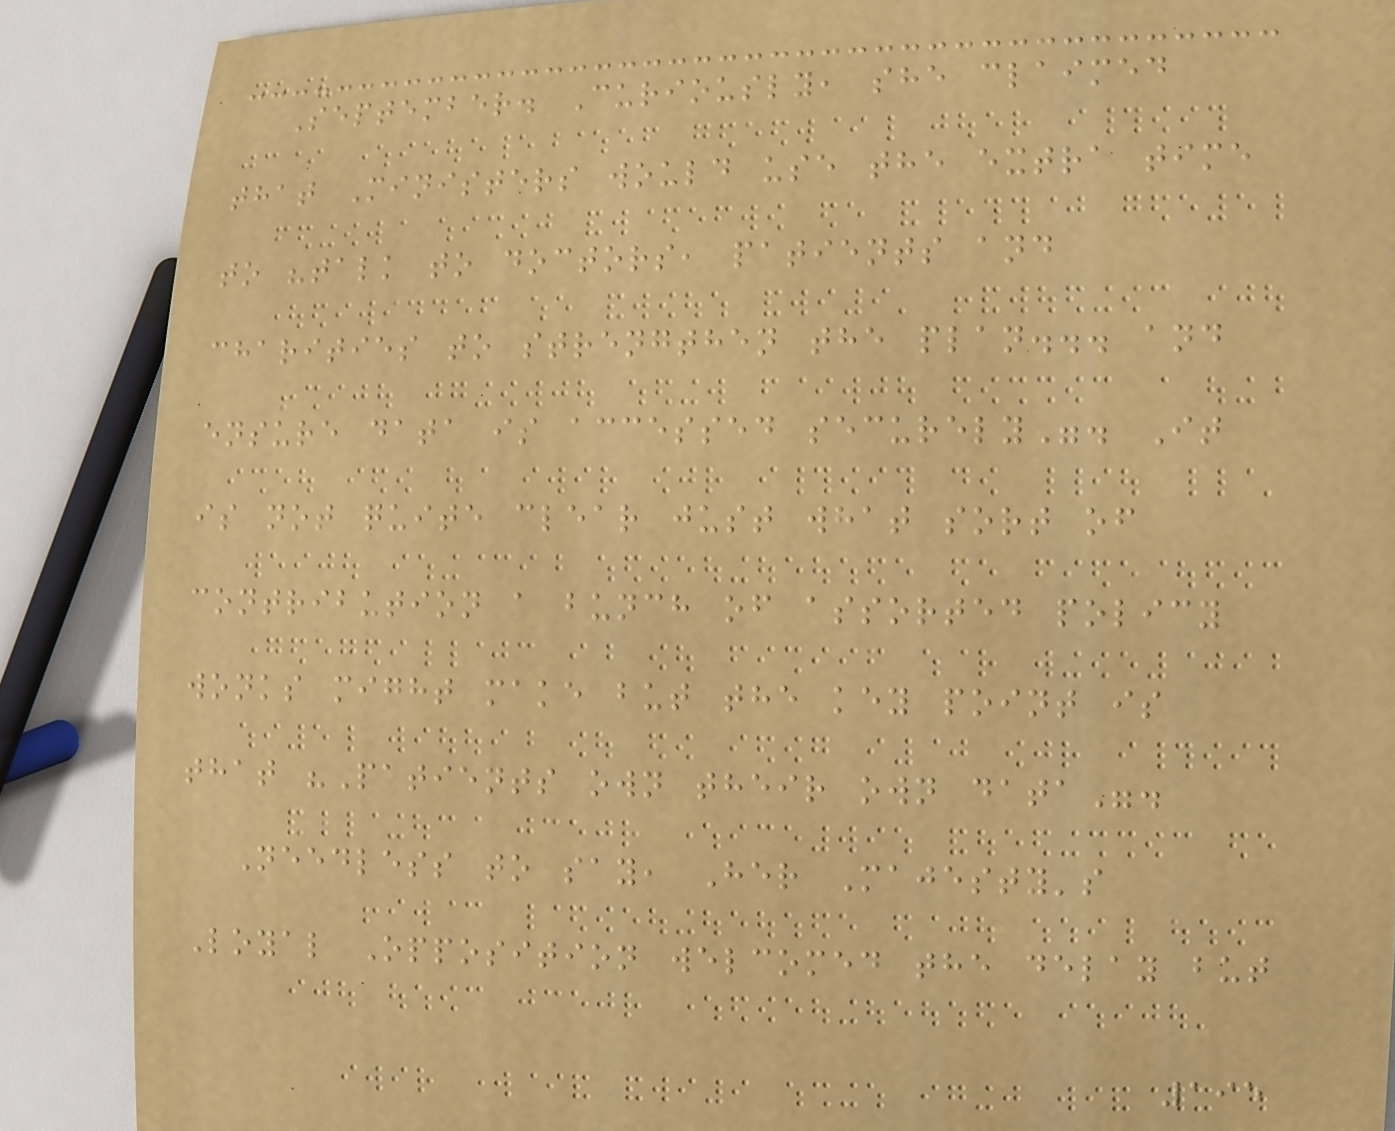September. Curiously, she claimed
that Ministers would use the extra time
to "talk to doctors, patients and
charities to strengthen the plan... and
ensure data is accessed securely". It
is not quite clear just what sort of
contribution a bunch of assorted policy
wonks might make but the key point is
that "Patients own their own data".
Needless to say, Her Majesty's
Loyal Opposition welcomed the delay but
195
